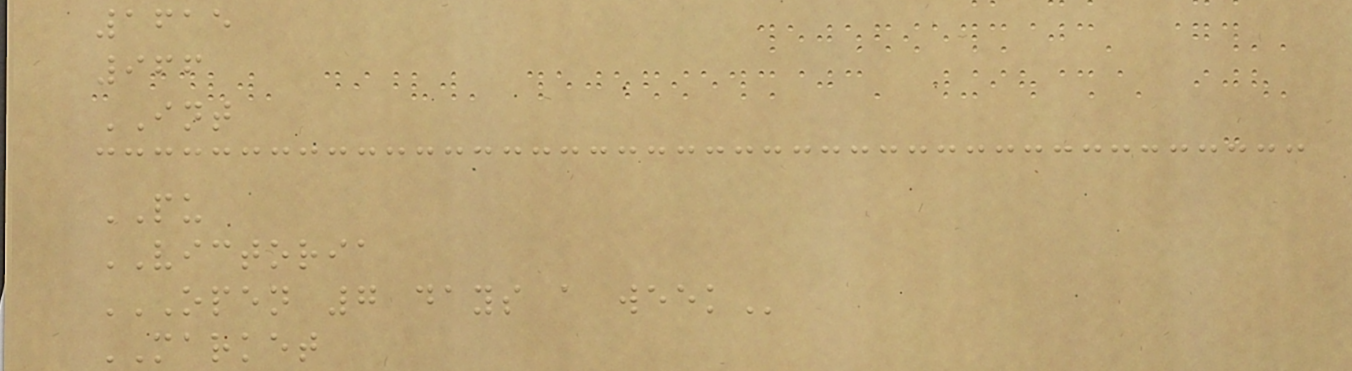1615
966
INT
PU
VICTORIA
OPEN 7 DAYS A WEEK
MARKET
